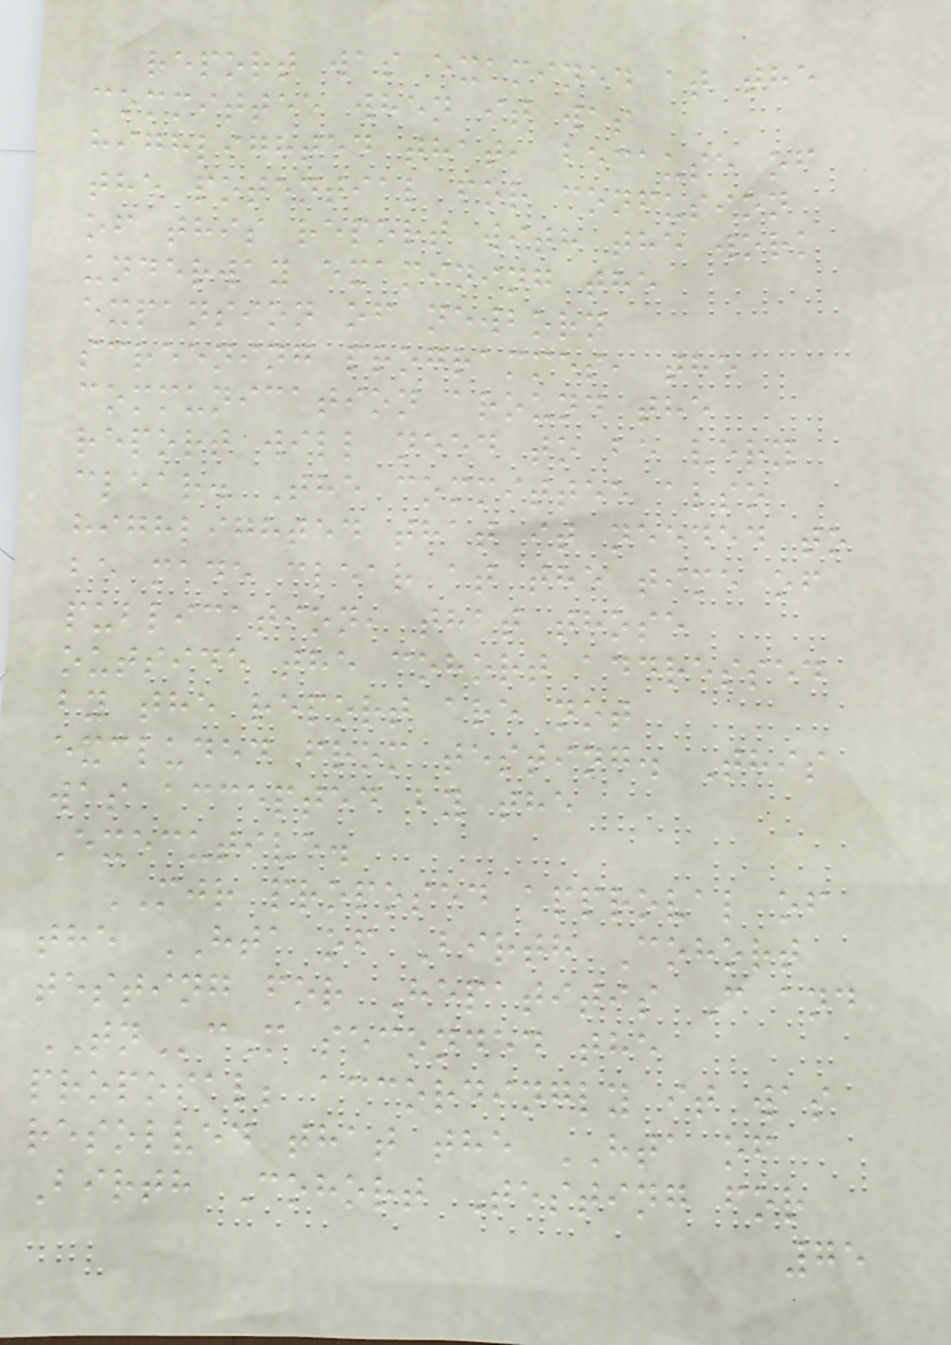report was examined at the
committee when it was
highlighted that, because of
the potential for confusion
of this report with the work
underway examining the
expansion of newborn
screening programmes, the
communication around the
report will need to be very
clear. The committee also
highlighted that it needed to
be made clear at the time of
publication, that those
outside the cohort addressed
by the report are not
excluded from testing. This
was accepted by the
Executive.
MJR proposed approval of
the HTA of Birth Cohort
testing for Hepatitis C and
TNcM seconded the
proposal; accordingly it was
resolved that the HTA of
Birth Cohort Testing for
75
